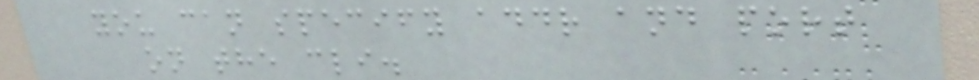you can specify addr and port
on the cli.
